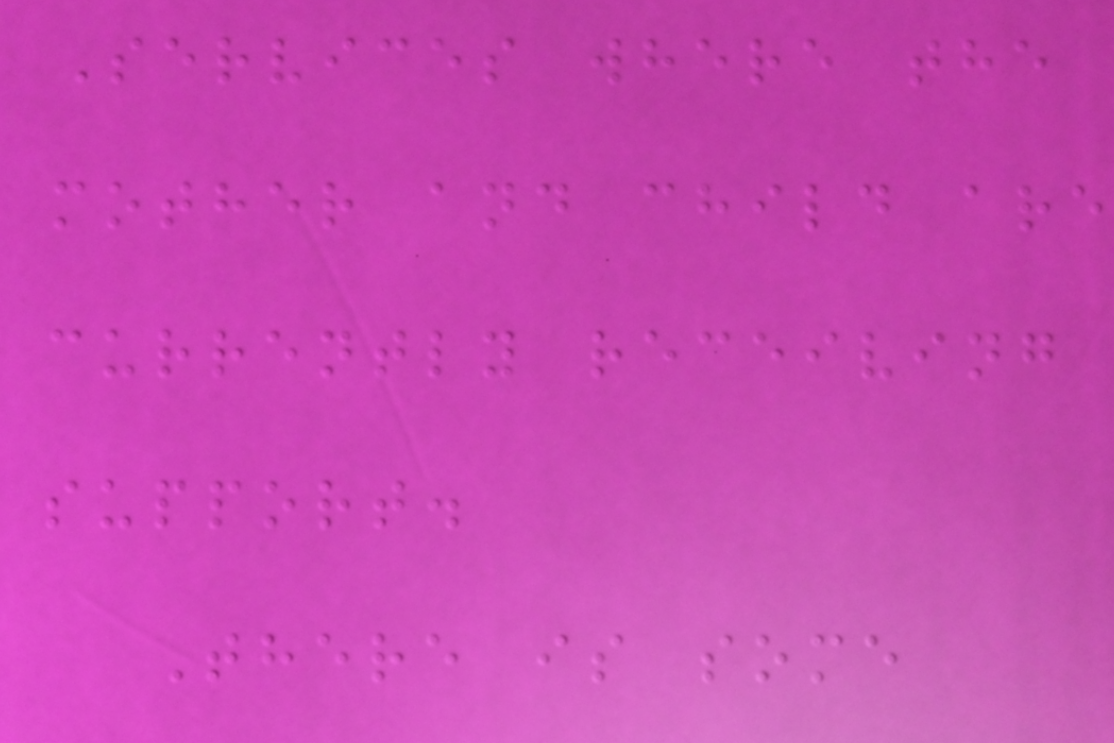Services where the
mother and child are
currently receiving
support.
There is some
